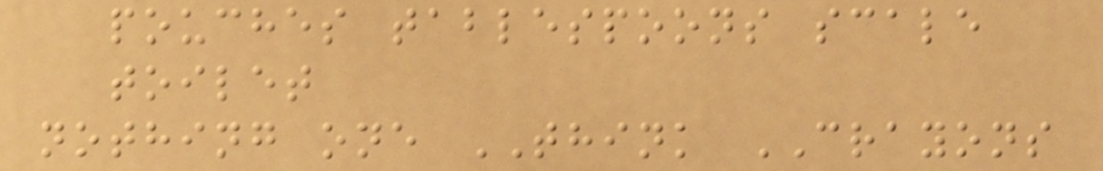pouches tablespoons scale
toilet
nothing one THINK CRAYONS
